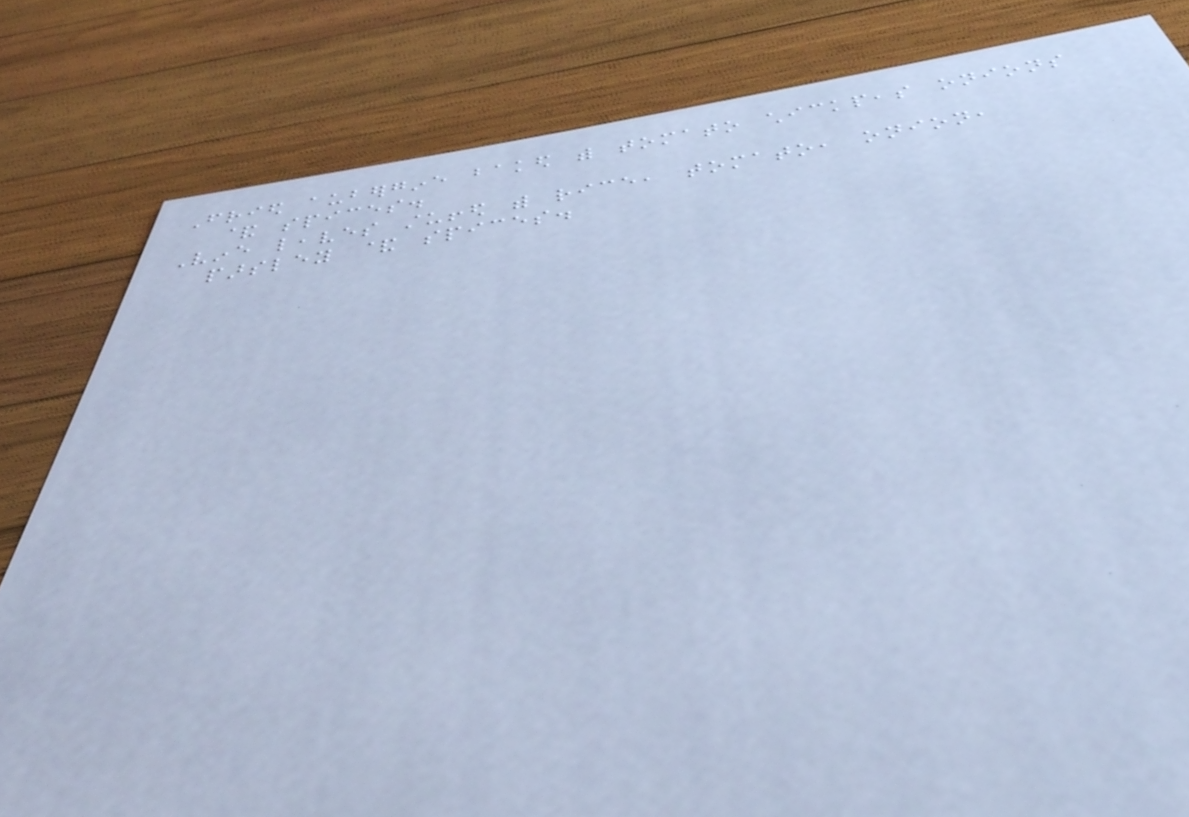Fried aubergine baked with tomato chickpeas onions
& spices.
Vine leaves stuffed with rice, tomato, onion,
parsley & spices.
